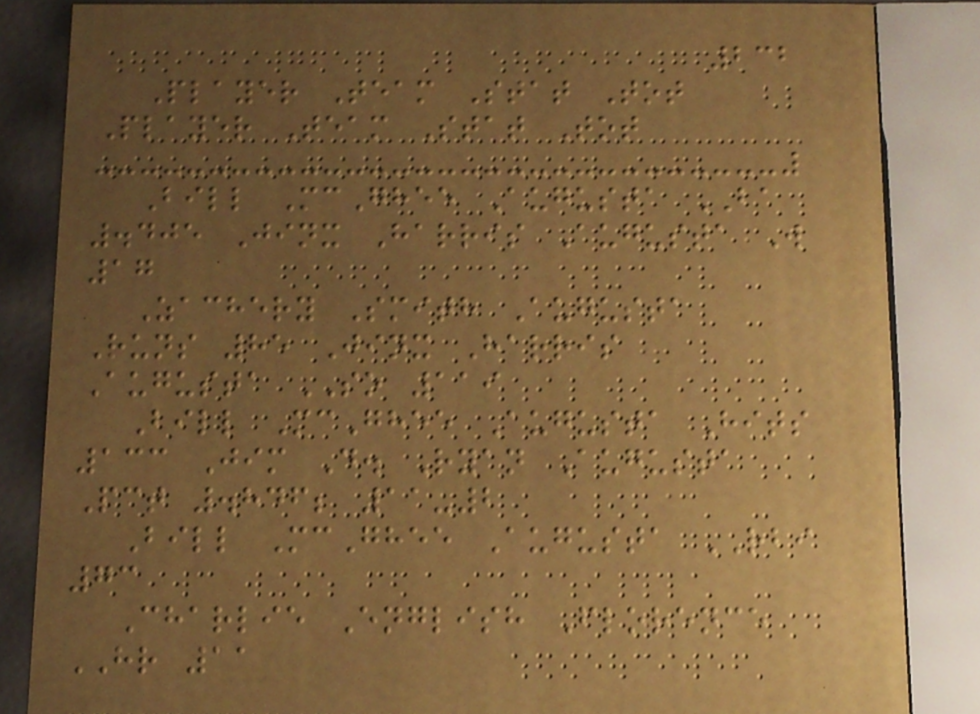232
Player Team Stat Tot
Player Team Stat Tot
Bill McGhee Augusta BA
.405 Jinx Harris Augusta W
17
Zachery Smith Augusta
Runs 85 Jinx Harris
Augusta SO 119
Bill McGhee Augusta Hits
133 Jim D. Ryan Augusta
Pct .846; 11-2
Bill McGhee Augusta RBI
73
Charlie English Florence
HR 11
